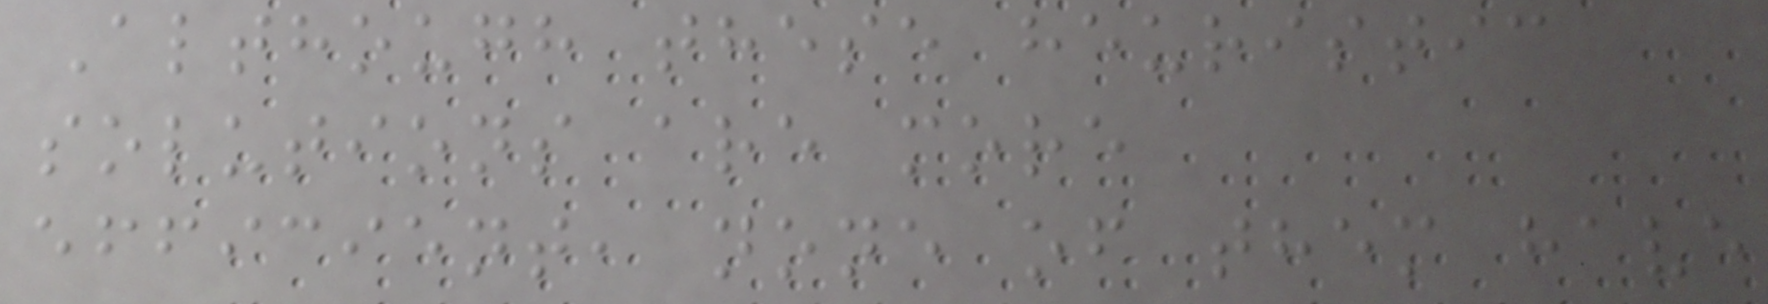Although these heuristic
solutions are more
efficient, none of them have
